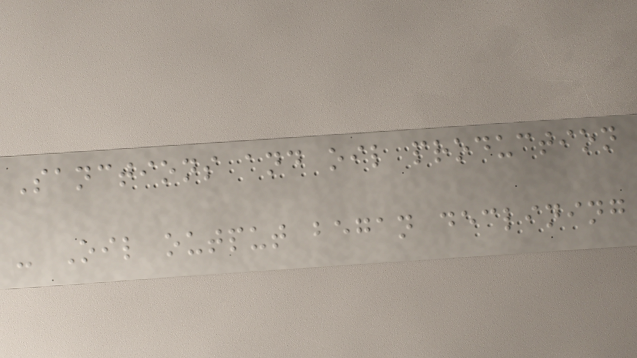Sanctions and oil production
- Oil output began declining
